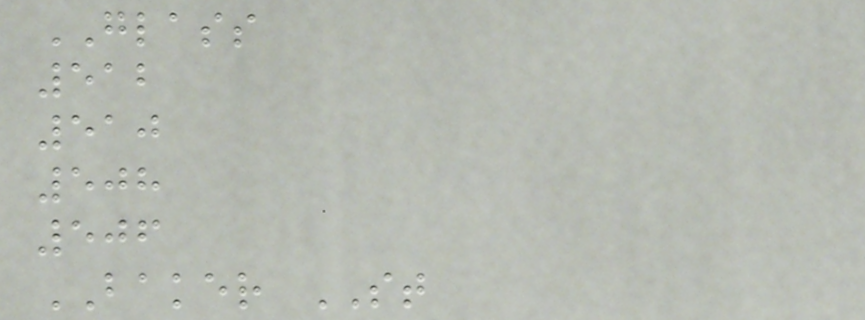GLASS
512
510
508
506
BAKER ST
